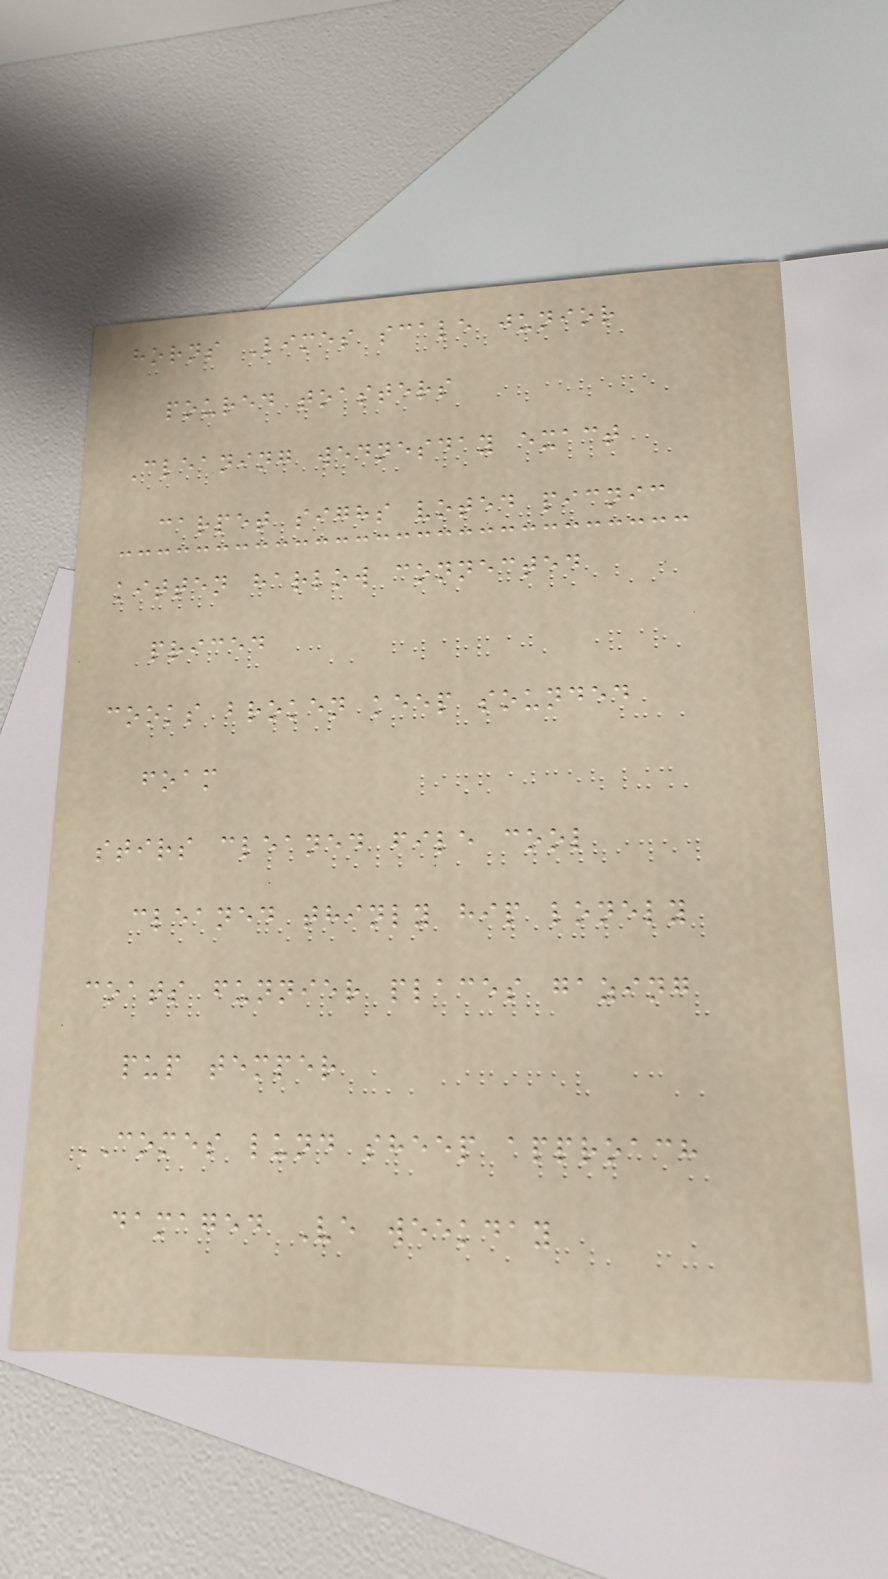horns Limes scale junior
poured toasters
Cleaning wednesday exact
carpet sighs voted picnic
kitten harlow connected
priced
cooks broken keep sounded
foam
stirs cleaned file cool
cleaned thinly hip lonely
coats funnier places gazing
pup temper
COMES lund sheep approach
damaged Ve weekday
